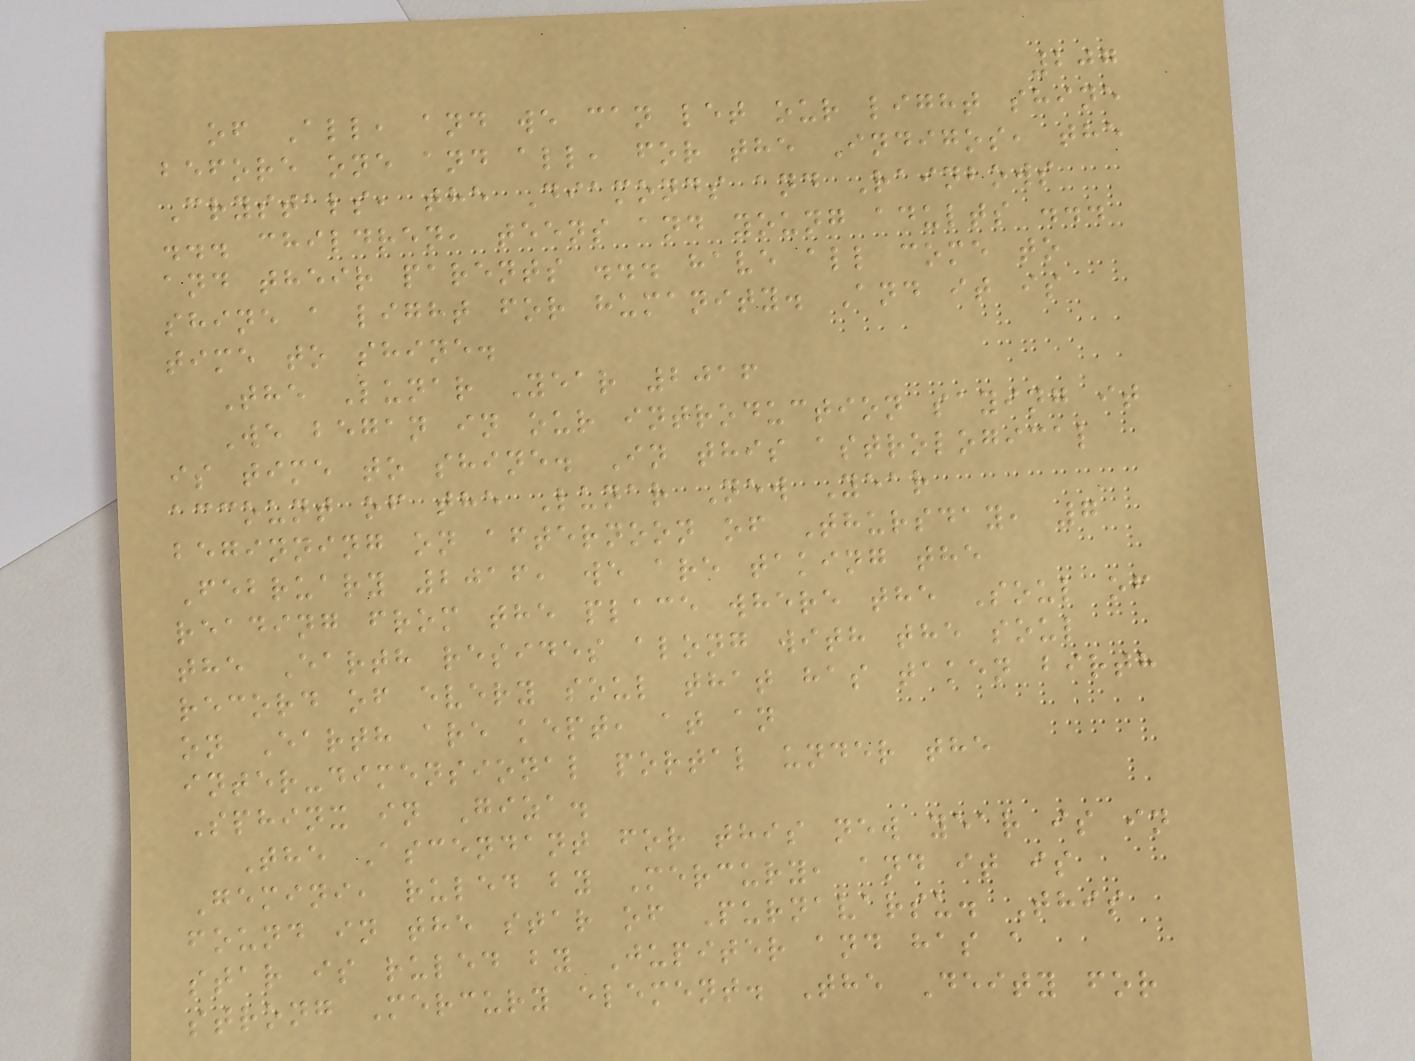207
of All, and we can let our light shine
before one and all, for the Indigos, the
Crystals, the Diamonds and Rainbows
... children, teens and young adults ...
and their parents ... have all come to
shine a light for humanity. And it is
time to shine.
The Lunar Year 2016
We began in our introduction saying it
is time to shine. In this astrological
account of the Lunar New Year
beginning on afternoon of Thursday, 7
February 2016, we are taking the
reading from the place where the Soul of
the Earth resides along with the soul
record of every soul that has taken birth
on Earth are kept, at an
inter-dimensional portal under the
Sphinx in Giza.
The Ascendant for this new year is in
Gemini, ruled by Mercury, and it is
found in the star of Purnavarsu. This
star is ruled by Jupiter and has a
strong Mercury element. The Deity for
